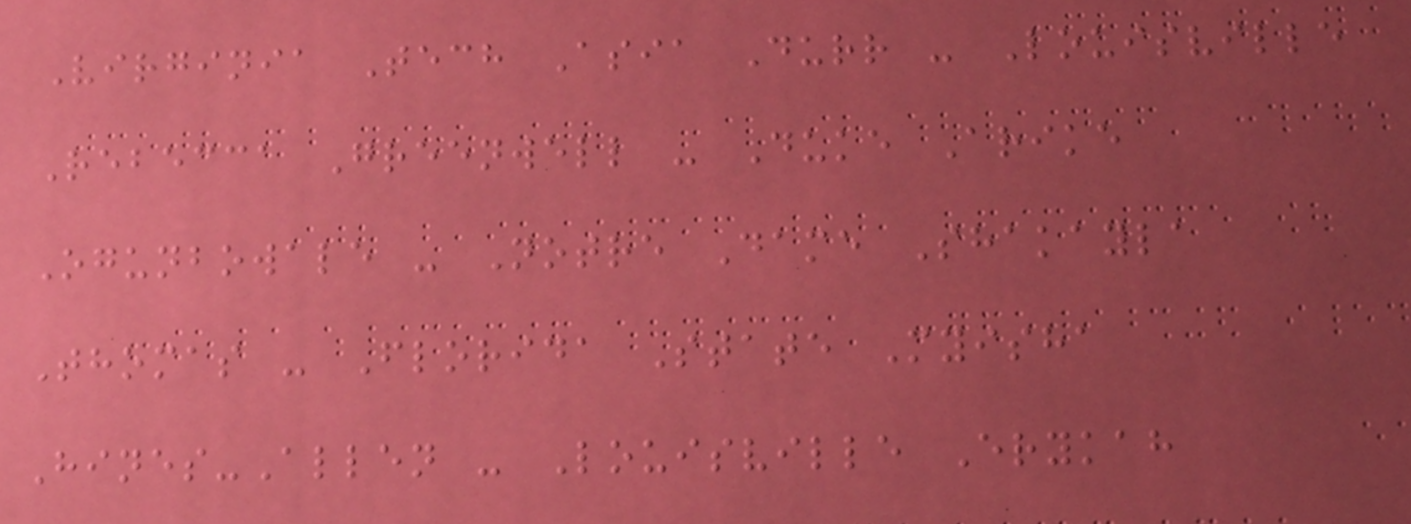Virginia Tech Asia Durr - Louisville
Rebecca Greenwell - Duke Arike
Ogunbowale - Notre Dame Shakayla
Thomas - Florida State Myisha
Hines-Allen - Louisville Erykah
